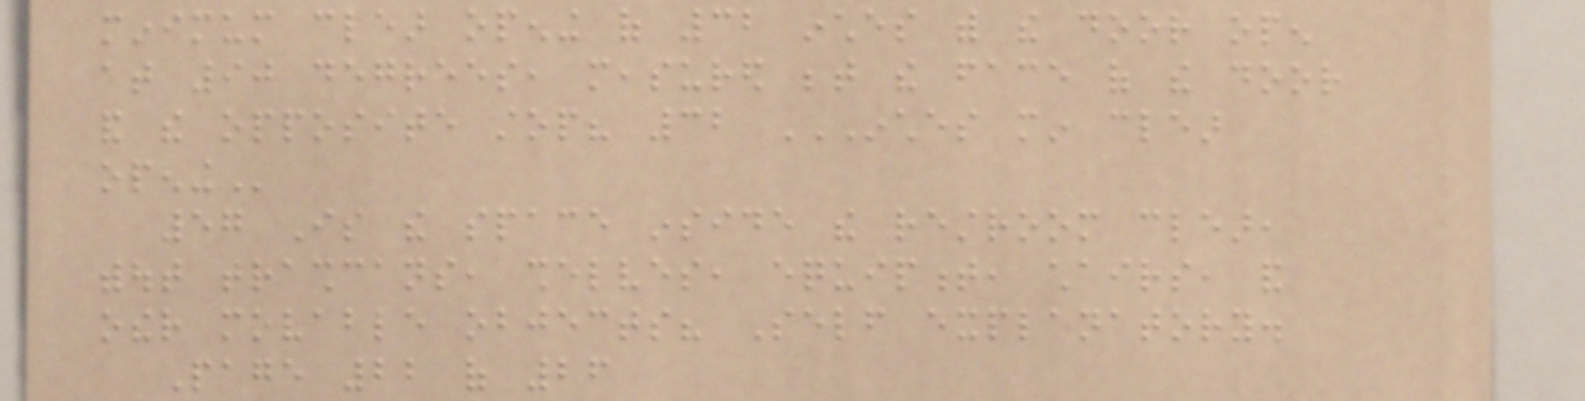minimum clear opening of 32 inches with the door open
at 90 degrees, measured between the face of the door
and the opposite stop? 32 INCHES MIN CLEAR
OPENING
57 Is the space inside the restroom clear,
without trashcans, shelves, equipment, chairs, and
other movable objects? Self explanatory.
Page 22 of 26
